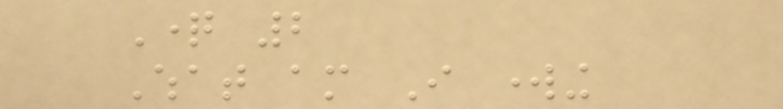Question 2
What am I working
